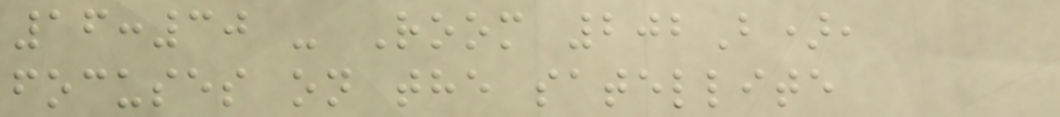16:30 - Room 202B),
focuses on the satellite
